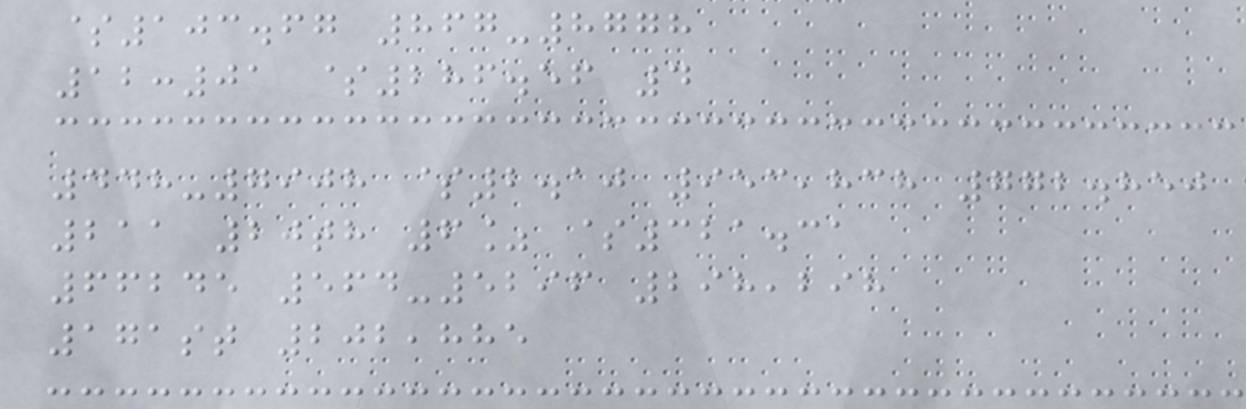$103.67 867-8778
12:01 $286.56 4
448-7908 $2.10 953,838 772.850
211 20th 6% $321.31
66245 564-5296 298,298
171st 202,885
